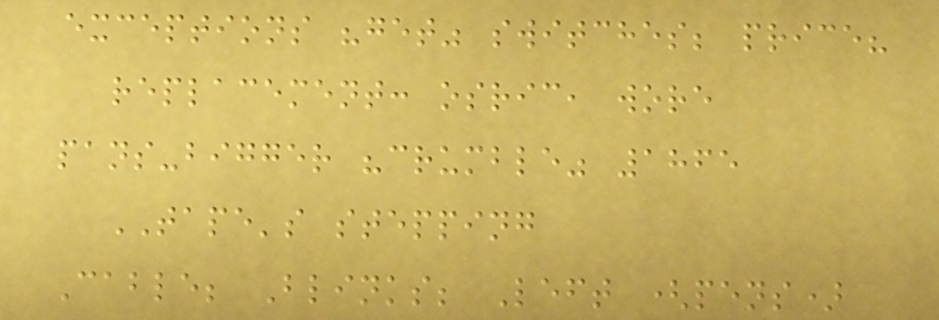exceptions "get" switches; price?
replacement: osric, wore
pans-bigger "crumble" 1865
TAPE's stepping
Cable; Blinks; Left (pens)
